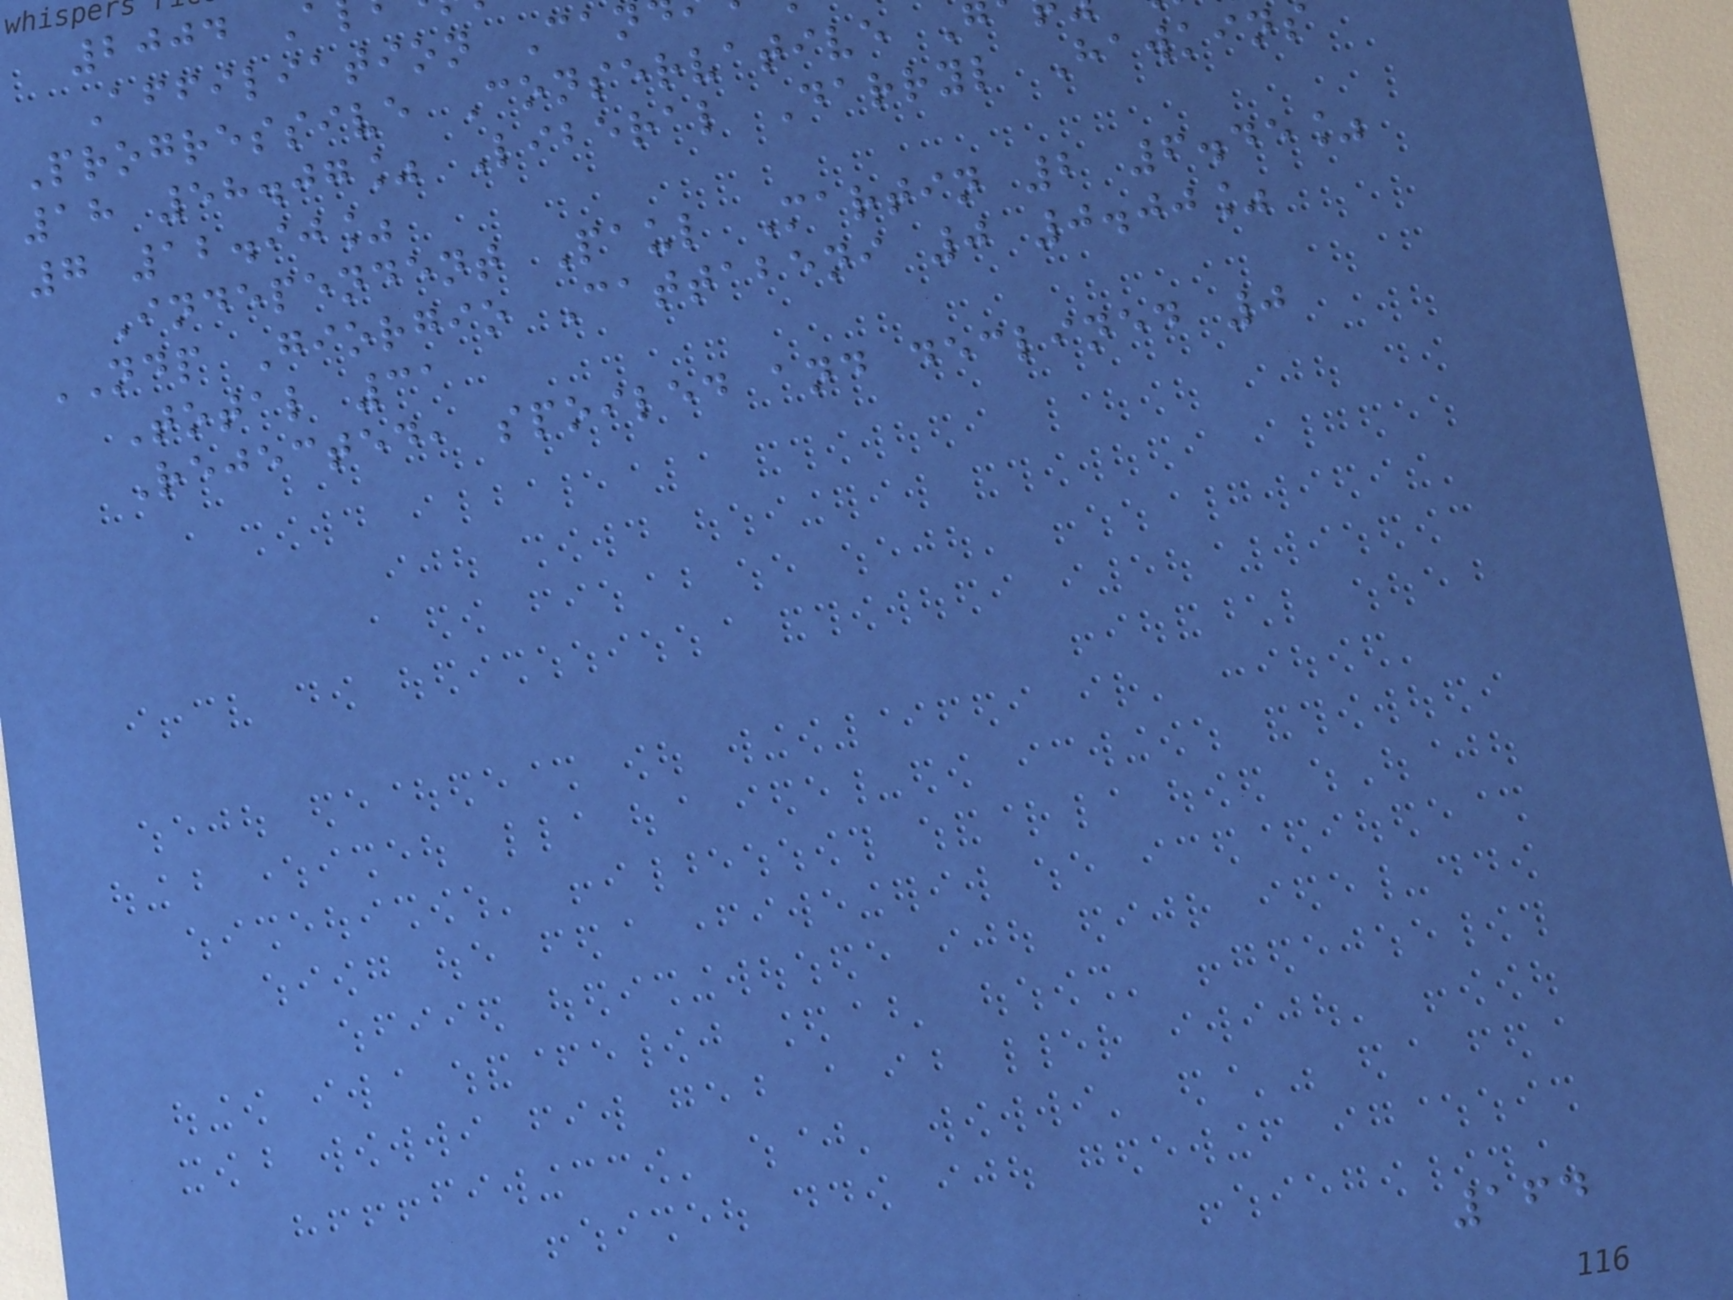Affiliation Can
Progressive Conservative
18 58.07% Liberal Darryl Hawkins
7 12.90%
Independent Paul Martin 2 6.45%
NDP Giorgio Cattabeni 0 0.00%
Total 31
Rejected, spoiled and declined 0
164
